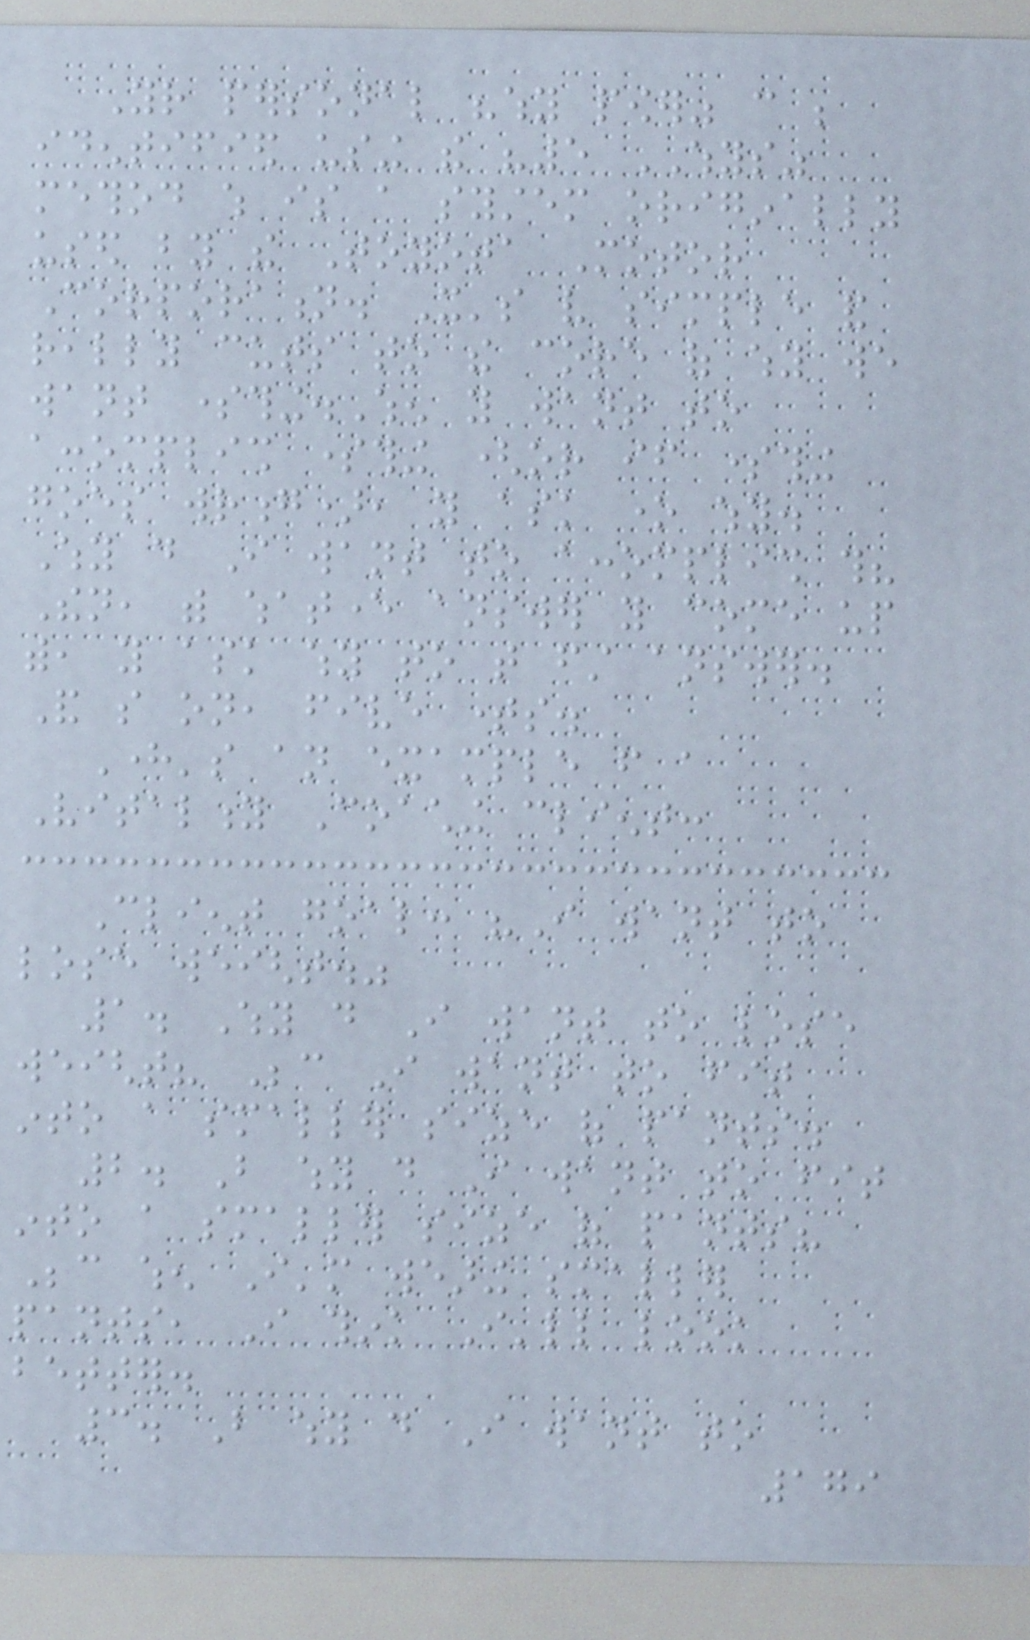Your personal "why power" can be
identified using the "5 WHYS"
method which is a system originally
used by the Toyota Motor
Corporation. It's very simple and
really cuts to the core of why we
want something.When you want to
accomplish something (or if something
goes wrong), you ask one why.
Why do I want to accomplish this?
Then, with whatever answer you come up
with, you ask why to that first answer.
And so on, five times.
Here's an example from a
Vitality Coaching client:
Client goal: "I want to
lose weight."
1. Why do I want to lose
weight? Because I want to fit
into a smaller size of pants.
2. But why do I want to fit
into a smaller size of pants?
Because when I'm wearing smaller
pants, I think I'll look
better.
3. But why do I want to
179
